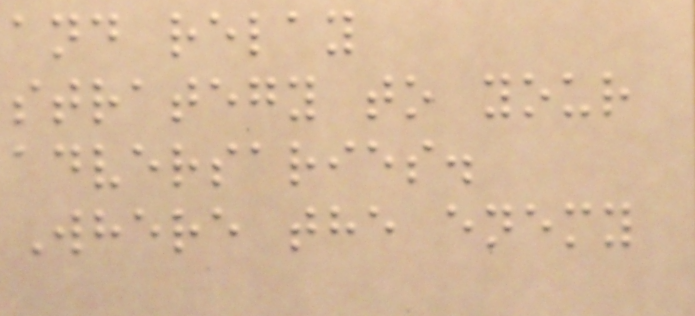and relay
strategy to your
adversaries.
Where the enemy
